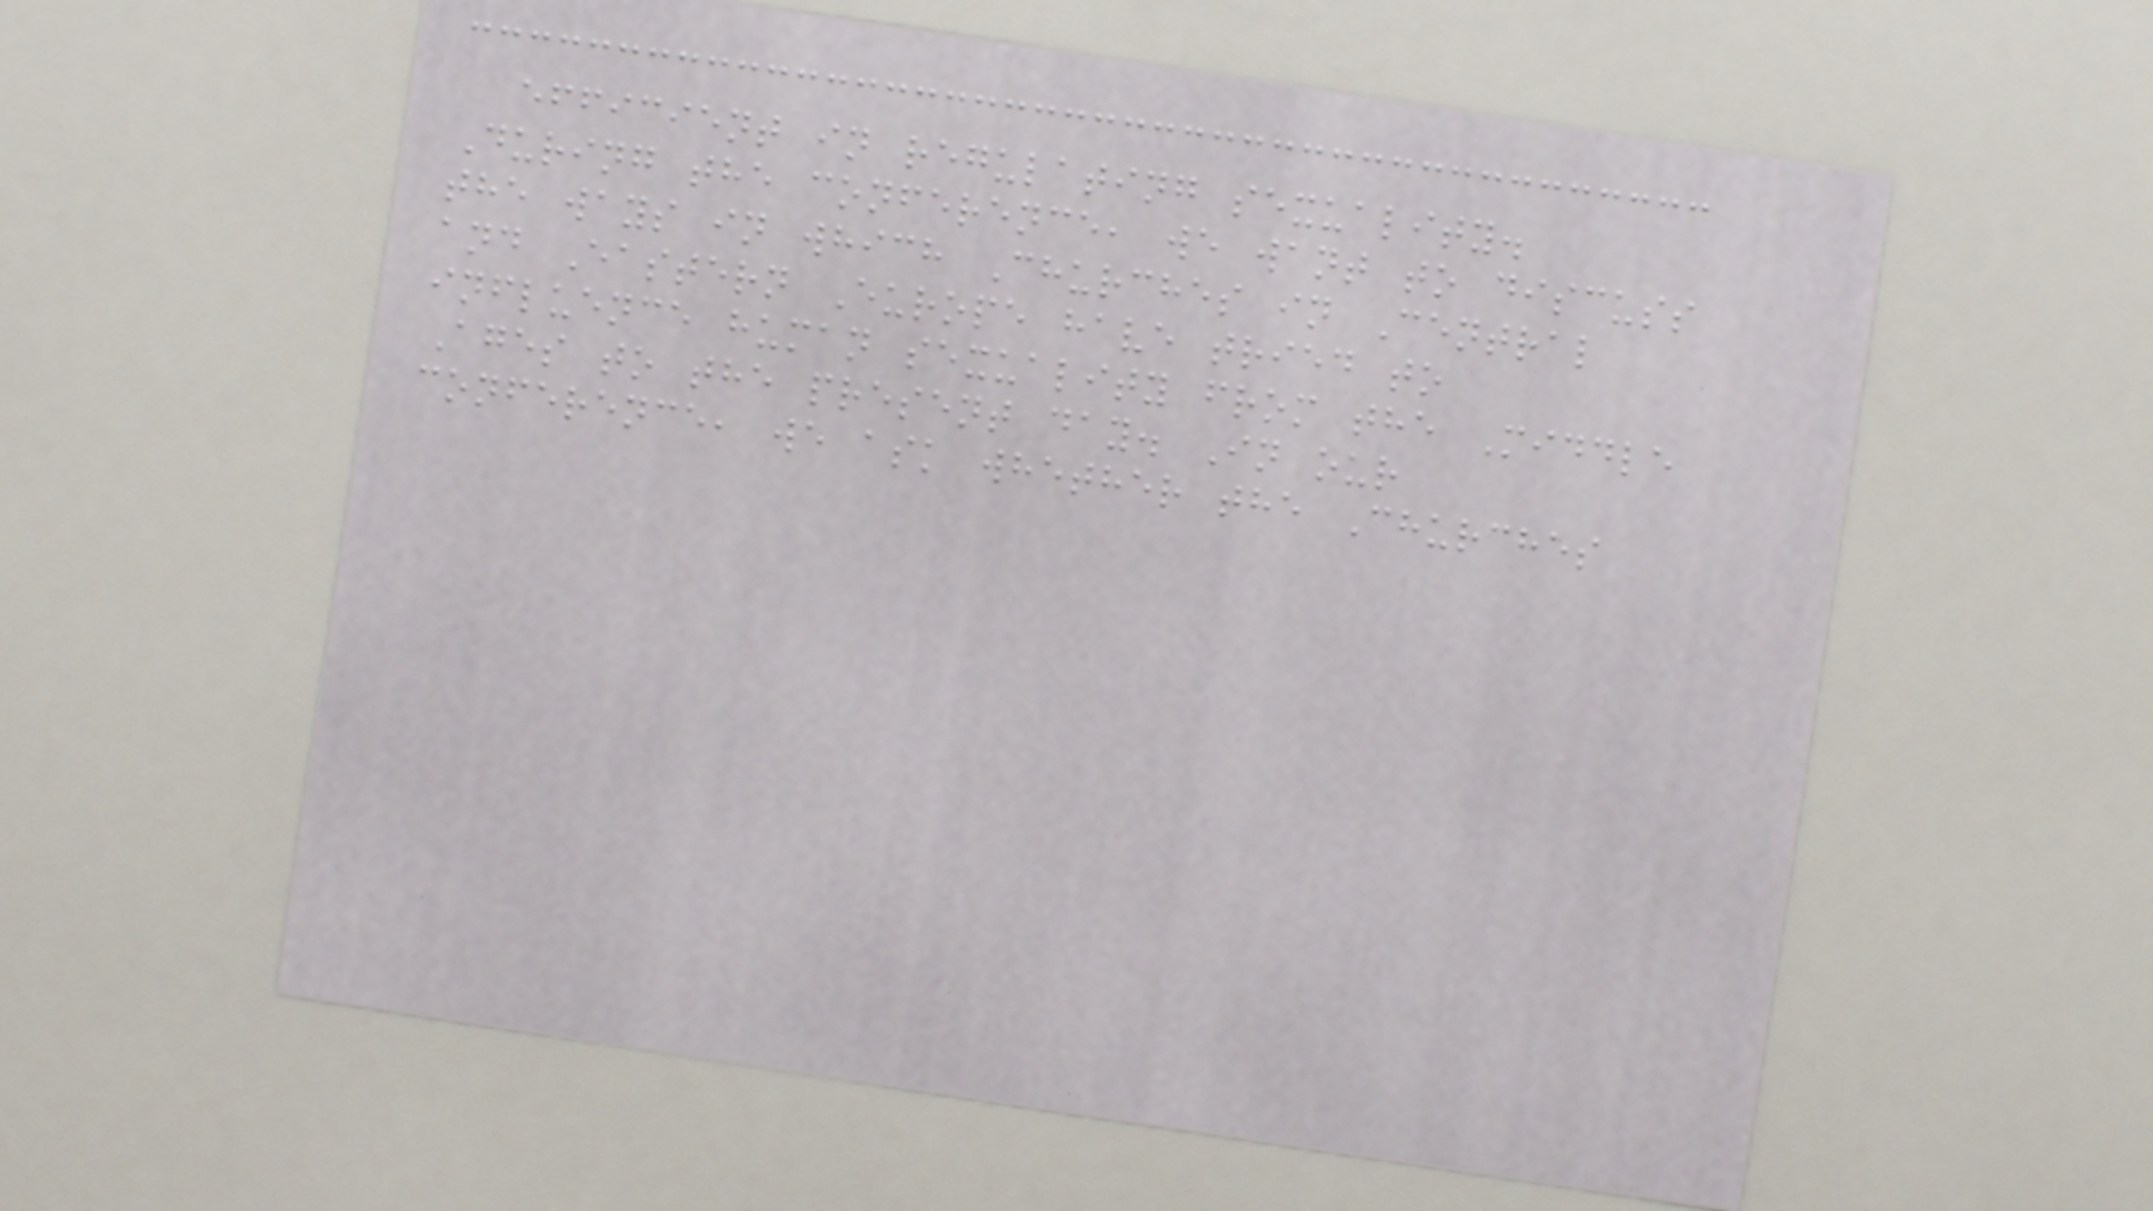efficient in regulating sexuality.
During the conference, we want to discuss
the ways in which Churches in Central
and Eastern Europe have tried to
influence human sexuality from the Middle
Ages to the present day. In our
conference, we ask whether the Churches
